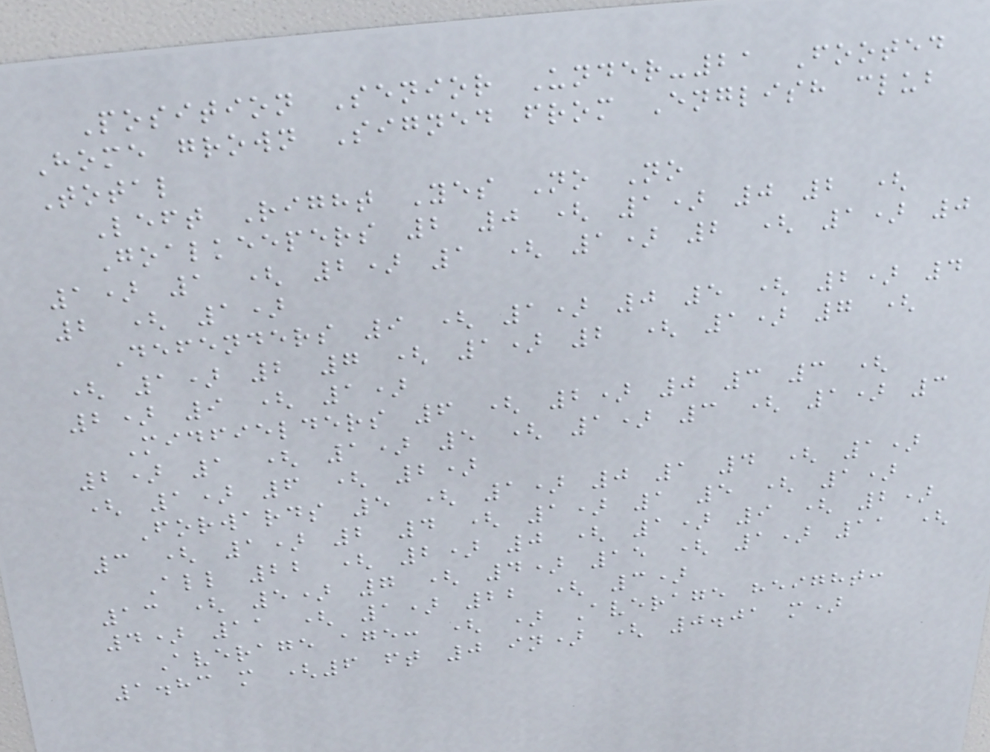Position Senior Under-21 Footed
Home grown Signed from English club
Total
Left Right Yes No No
Goalkeepers 2 0 ( 1) 0 2 (
1) 1 ( 2) 1 ( 1) 2 ( 1) 0
2 ( 1)
Defenders 9 ( 1) 0 5 ( 2) 4
( 1) 2 7 ( 1) 2 ( 1) 7 (
2) 9 ( 1)
Midfielders 6 ( 2) 0 3 3 (
2) 1 ( 1) 5 ( 1) 3 ( 1) 3
( 1) 6 ( 2)
Forwards 5 ( 1) 0 1 4 ( 1)
3 ( 1) 2 4 ( 1) 1 5 ( 1)
All 22 ( 2) 0 ( 1) 9 ( 2)
13 ( 5) 7 ( 4) 15 ( 1) 11 (
4) 11 ( 1) 22 ( 3)
Average age: ( ) Average height:
1.83 m (6 ft 0 in) ( 0.01 m)
